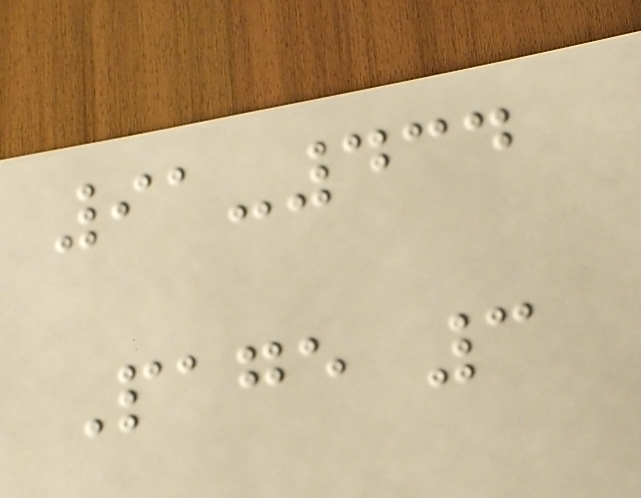91-434
Page 3
